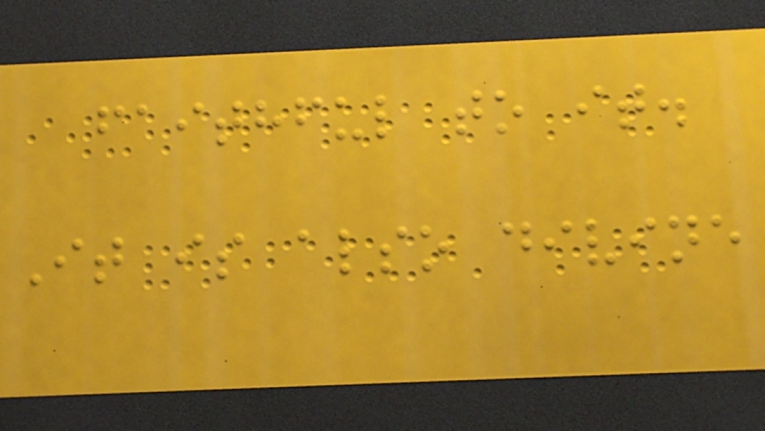faithful to it.
It is also divine
